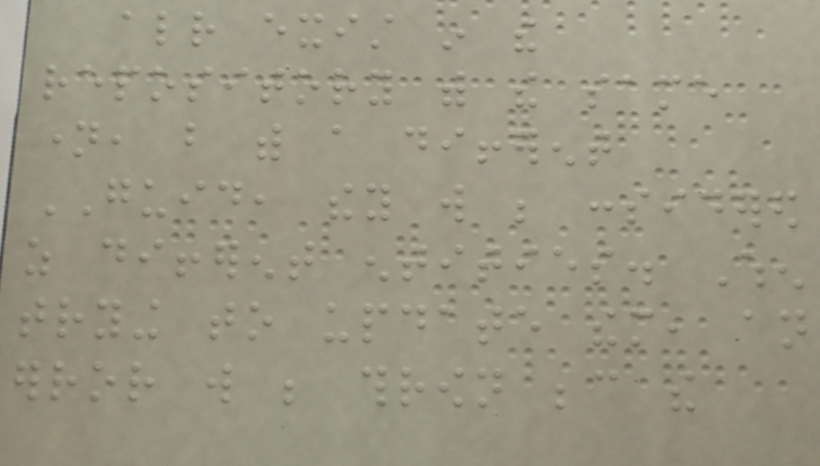already exist in the
repository with the same
name, but with a different
GUID, they will be considered
as different entities. When
trying to update them, an
error will be thrown because the
